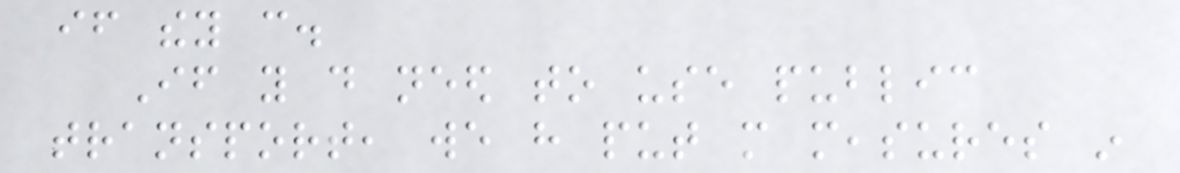if they can.
If you do need to use public
transport, we have put more measures in
